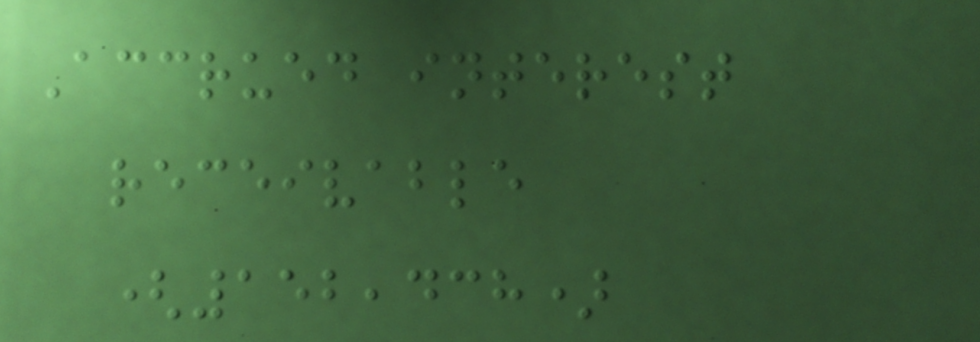Accrued interest
receivable
(152,438)
